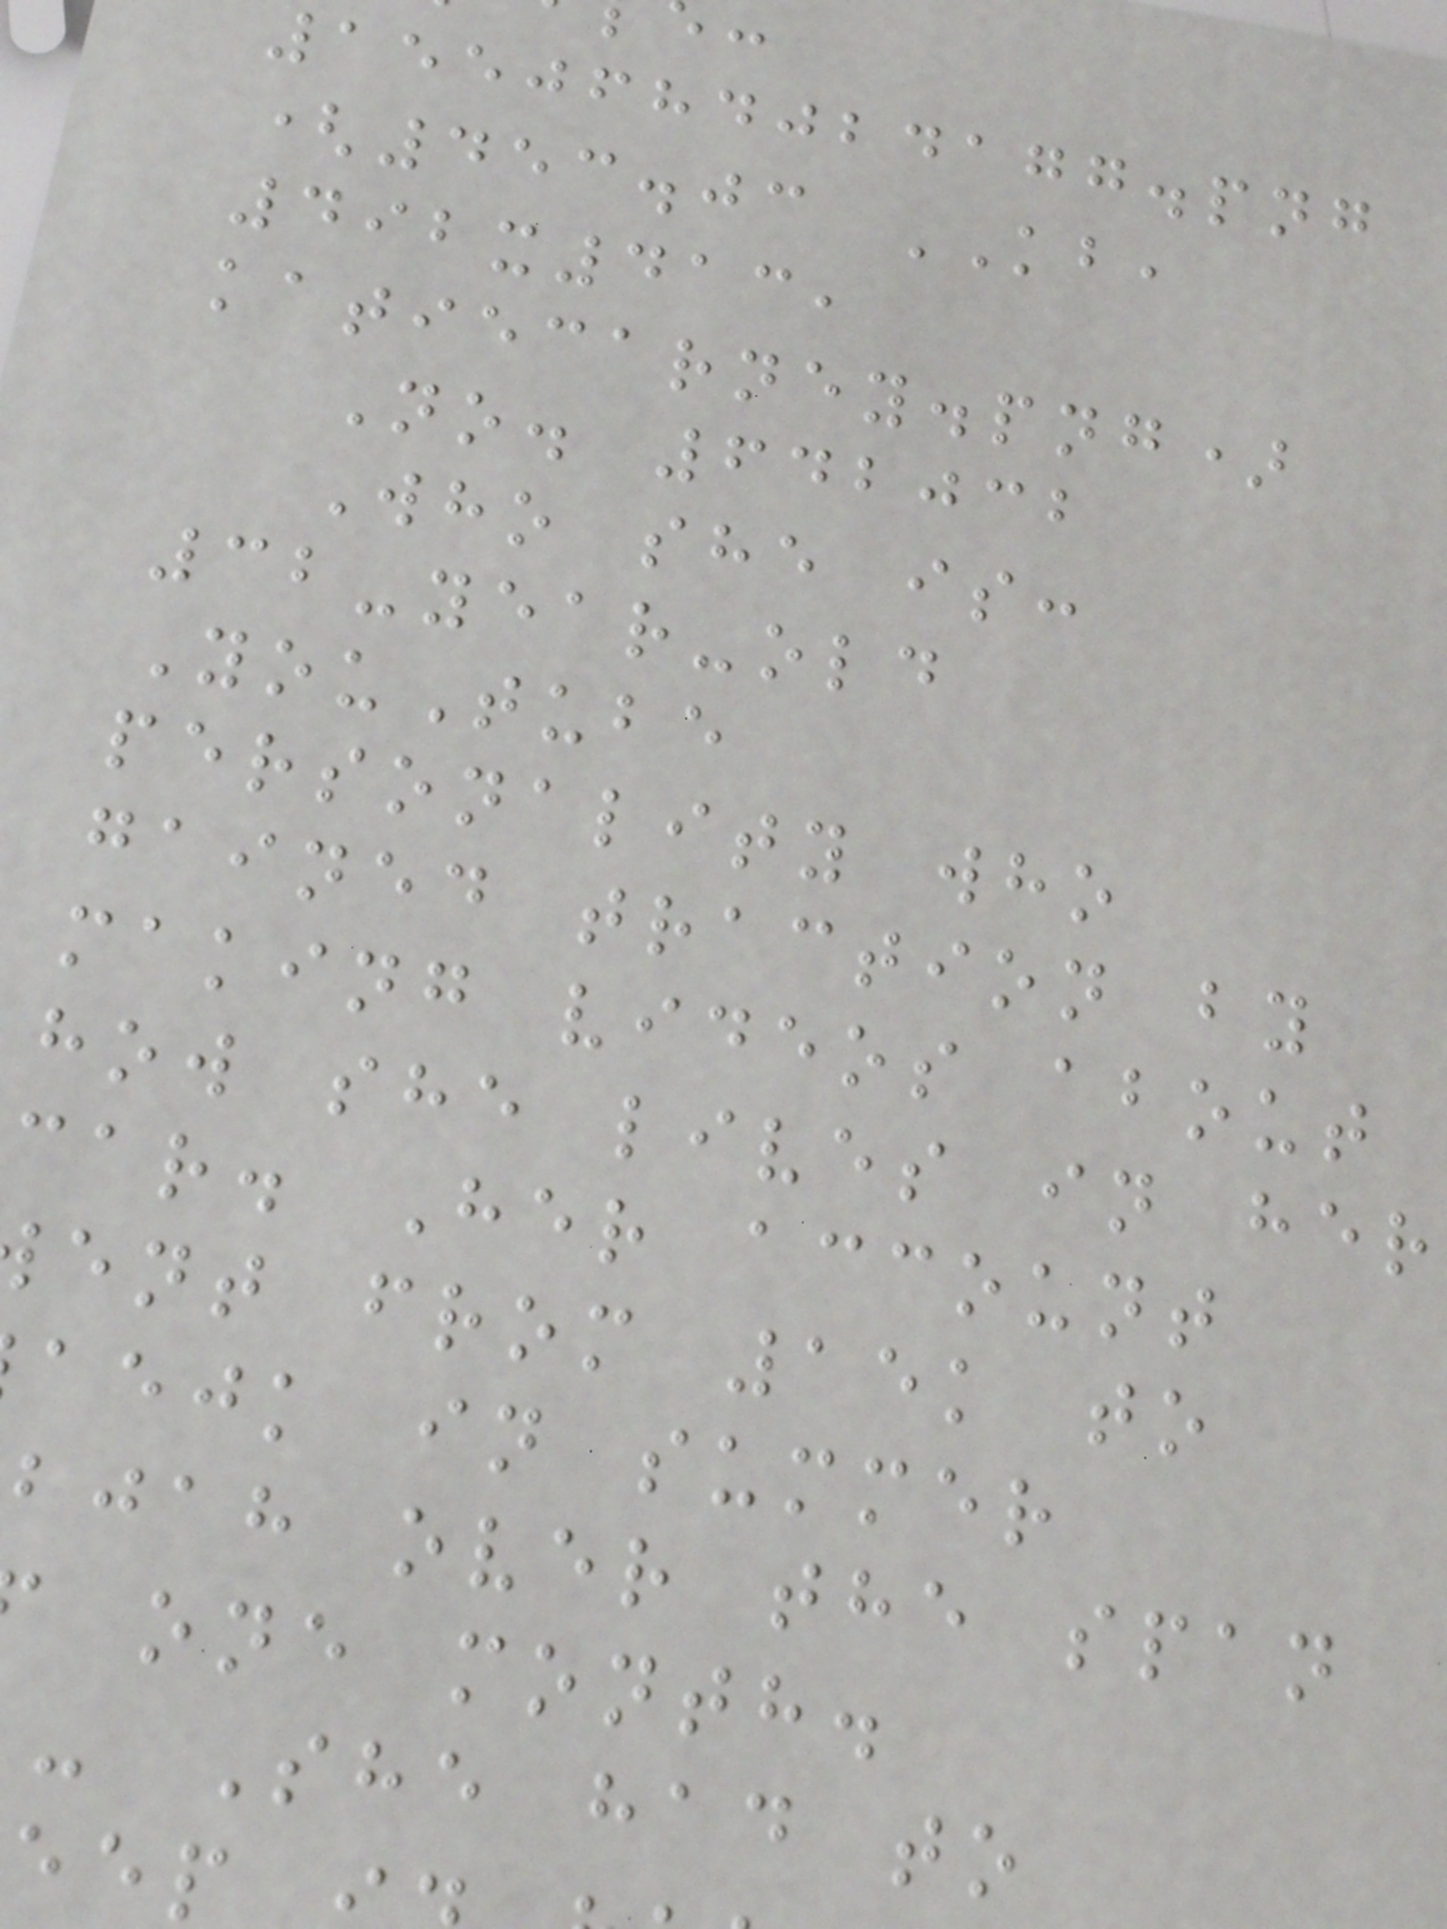1550684024177.png
(453.03 KB,
492x413,
katiecarney.png)
No. 642032
Who she is:
32-year-old
YouTube
personality who
gained traction by
making videos about
how she lives in her
car. Her account
ent from 15k to
aejk in summer
bjah over the span
one month.
- She had to
